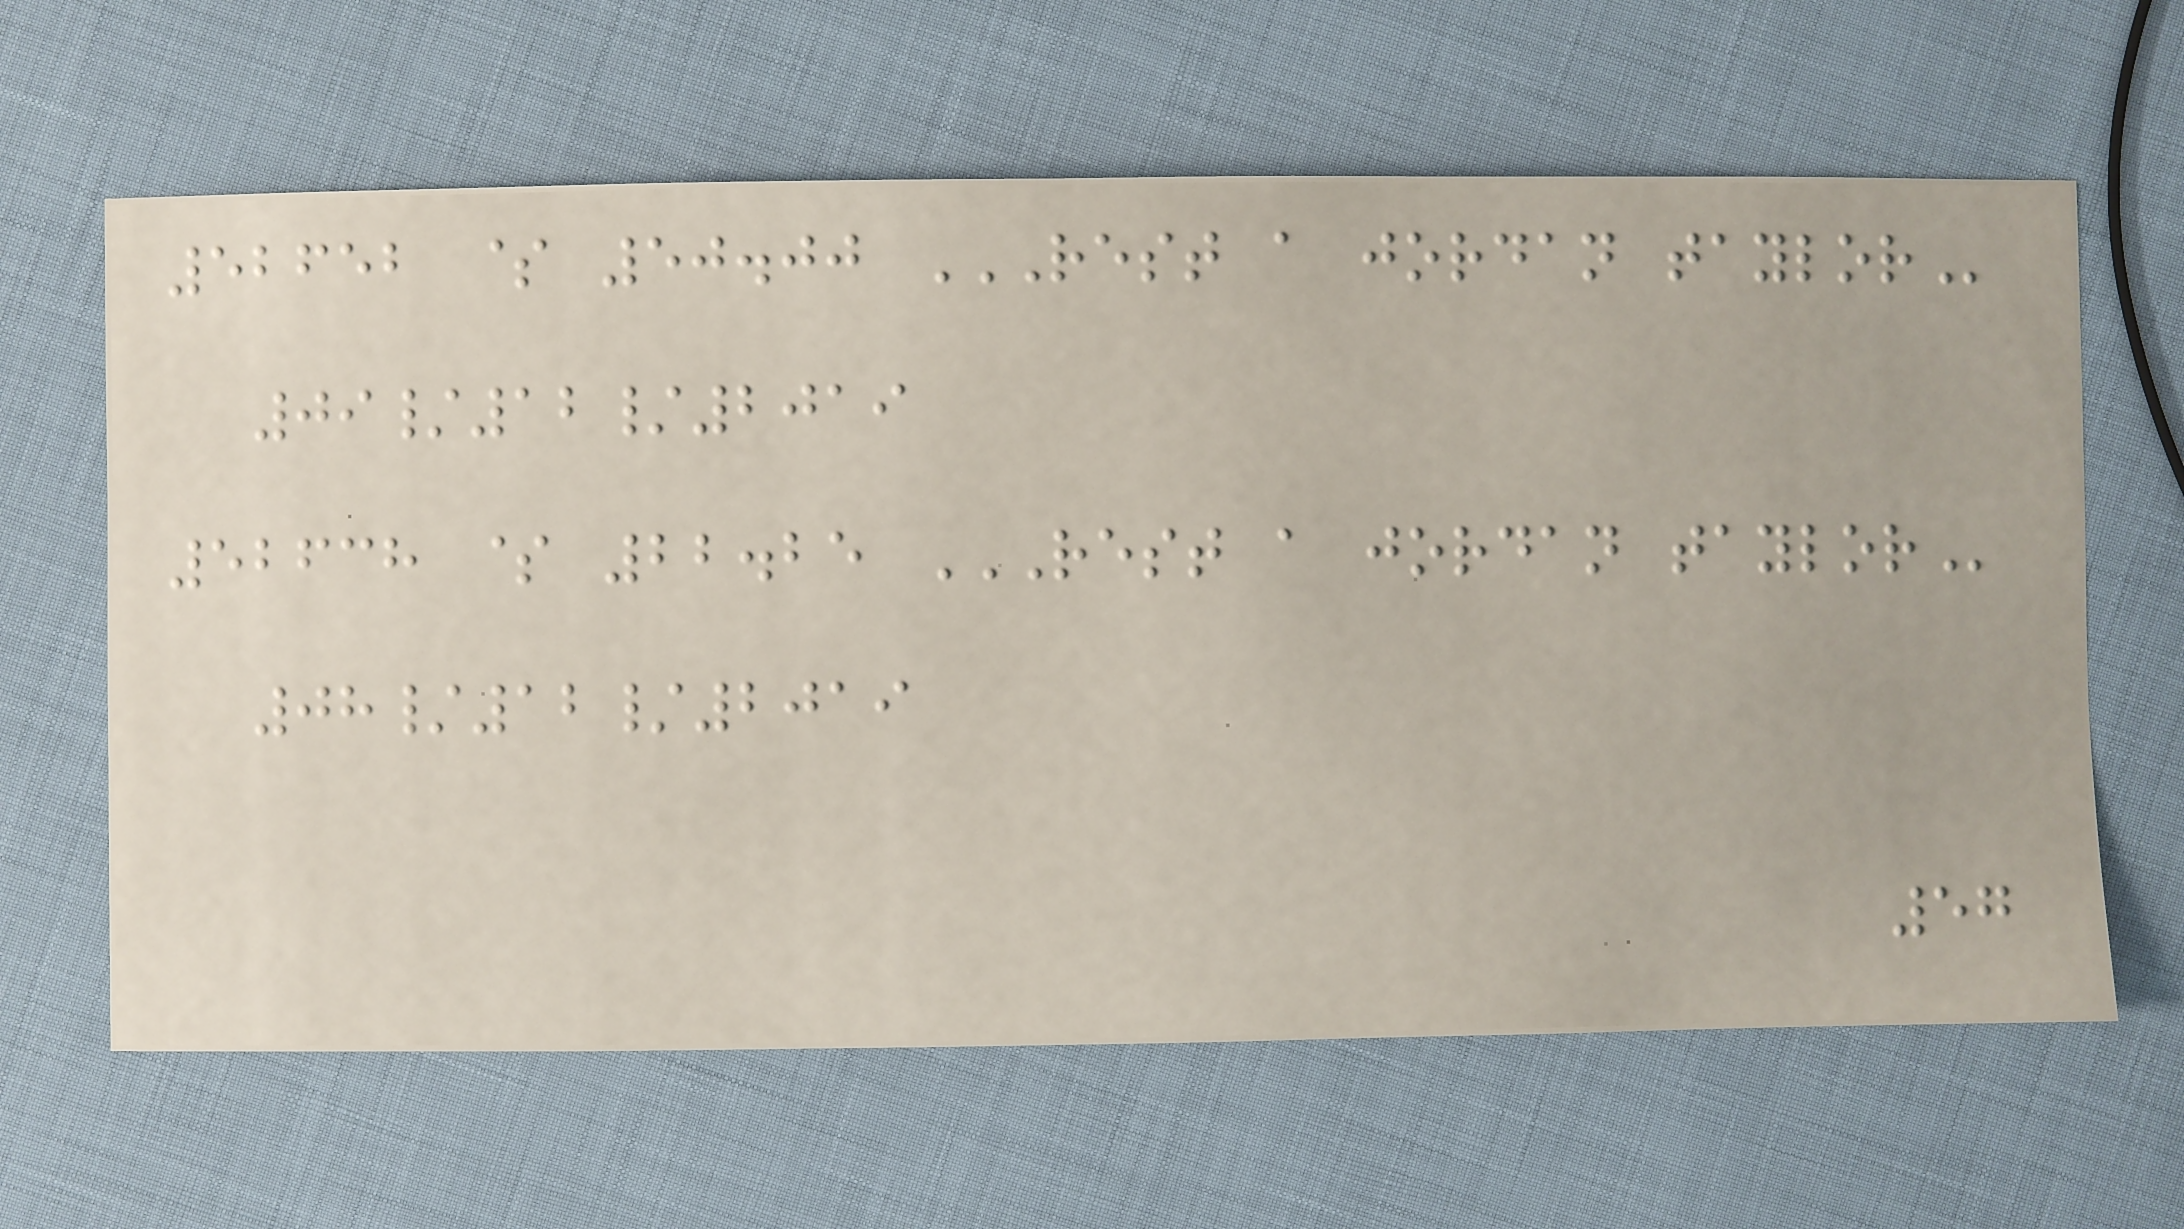52652 $ 50.00 REST A JORDAN TAYLOR
09/12/2019
52638 $ 22.25 REST A JORDAN TAYLOR
08/12/2019
57
